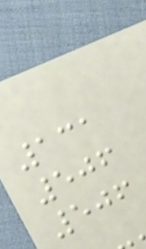131
506
506
